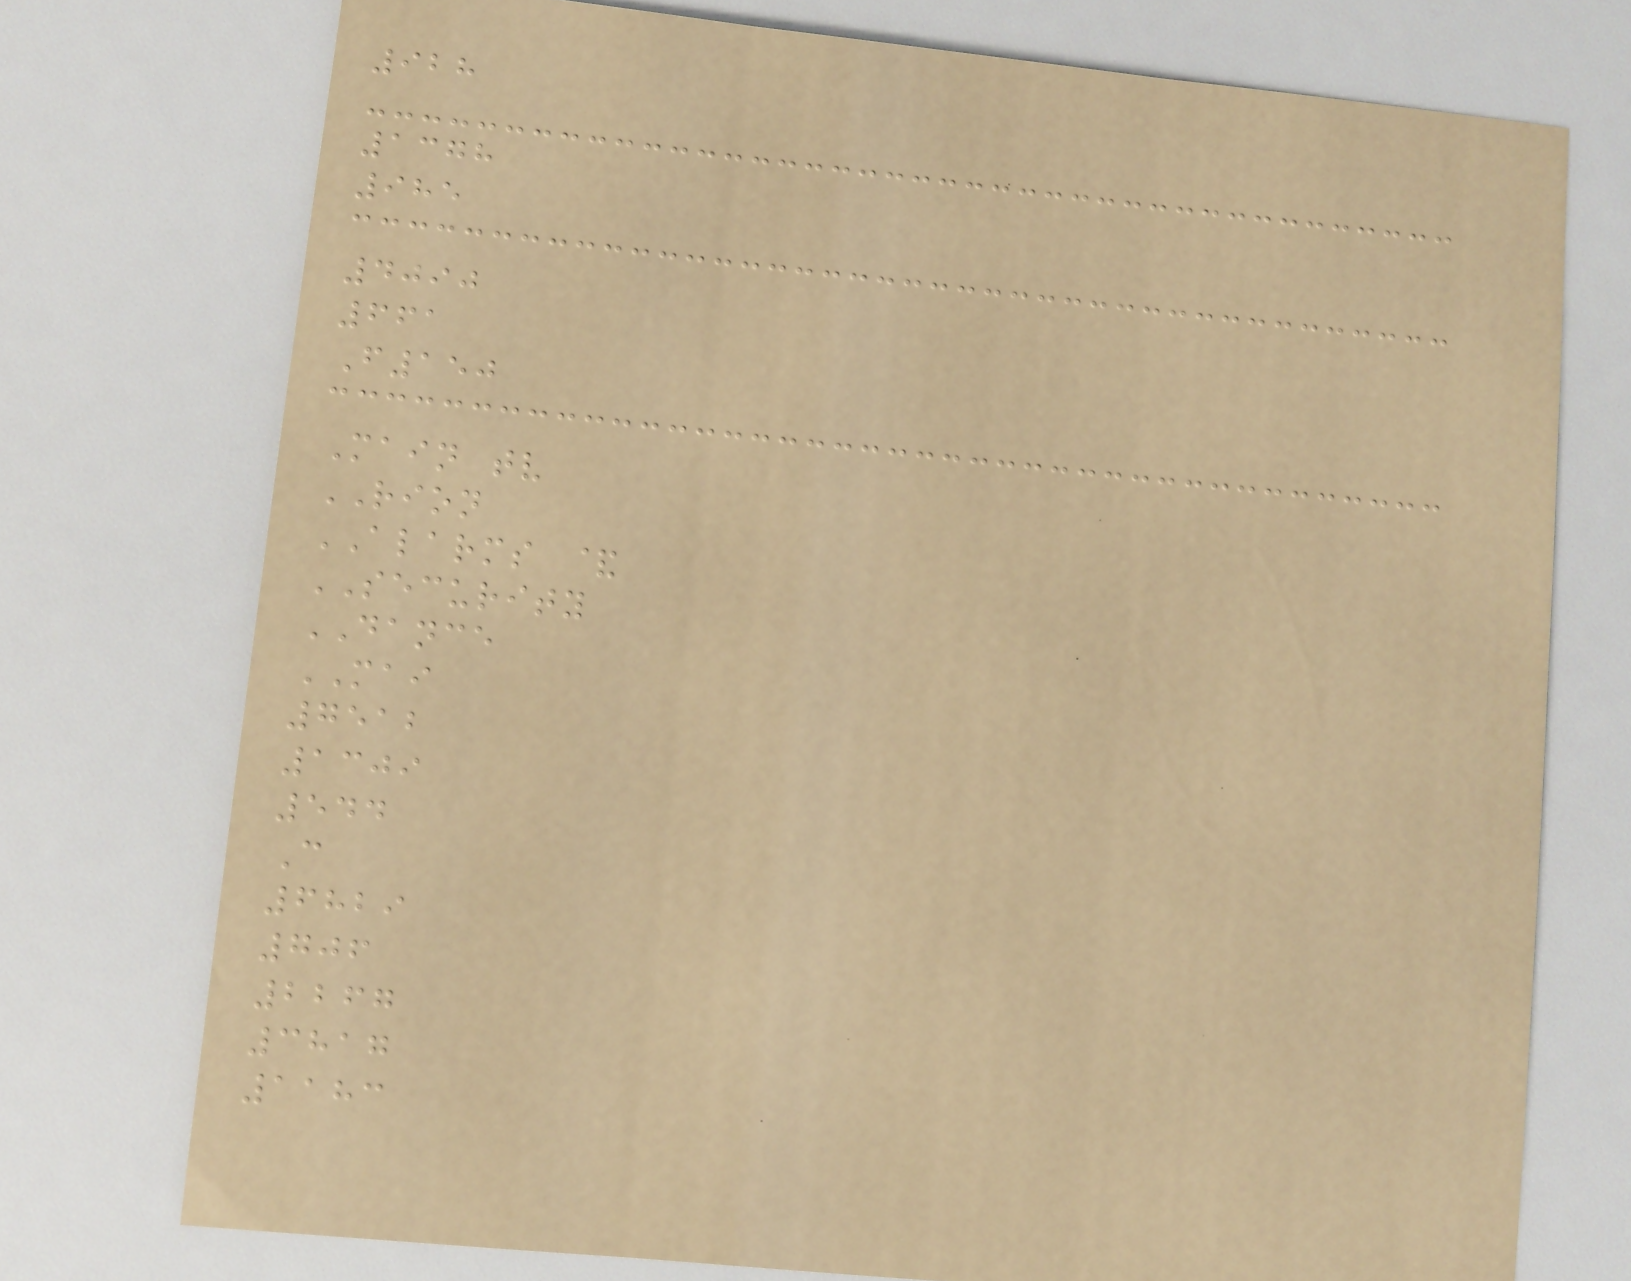928
1378
985
4090
661
F150
Main tv
RION
ALARMS &
SECURITY
DANCE
MAI
7512
1309
544
C
6829
706
2267
3817
1183
